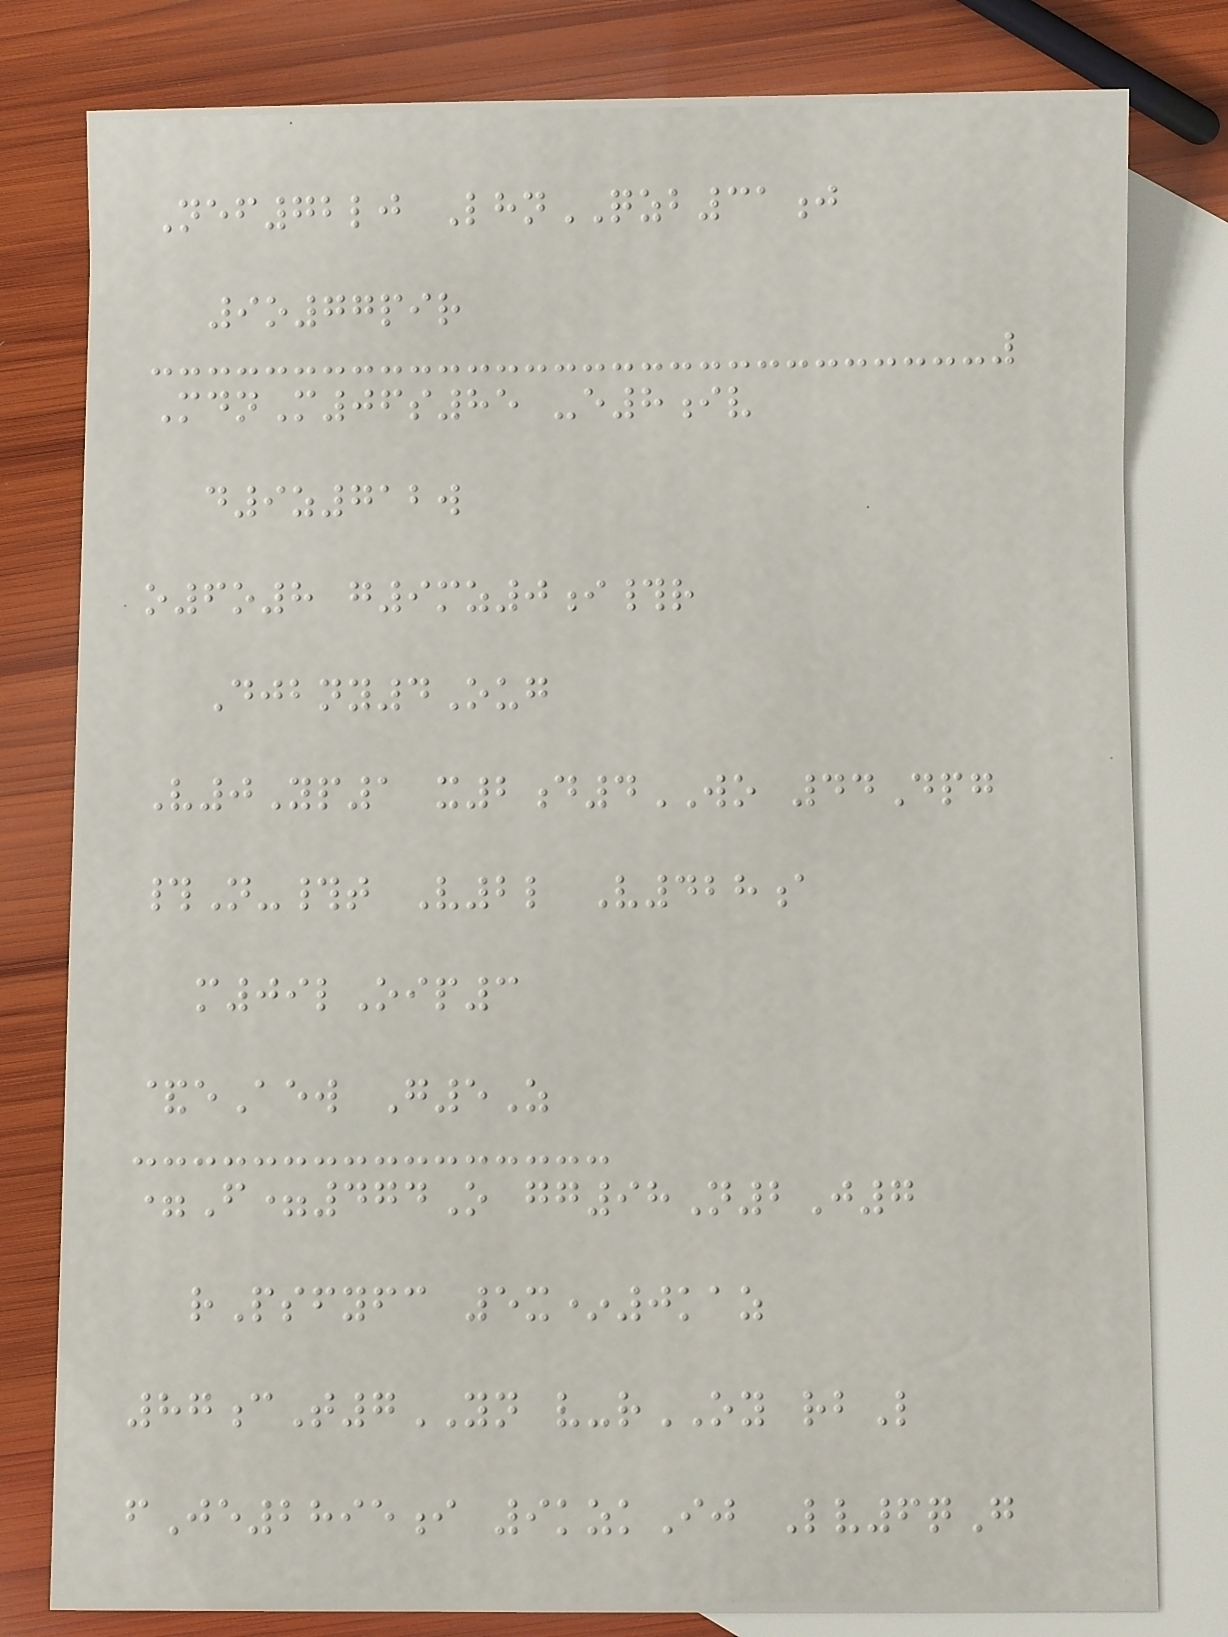Nef72lj LhnQZB31j
9o77pir
MdnM06s85 -e8iv
d9z712w
o6o8 g9mz0i#r
Djbny4Oug
V0Yp1 x2d4WO 44Dpg
#N-#t V2l V428a
m09lOip3
&eAew G5Z
=F=474O gg98N2J7
rPsfyfc 5x*0kaz
87cT7YN v-rOY rbL
fJe2895i 9kzkIj Lv6qG
